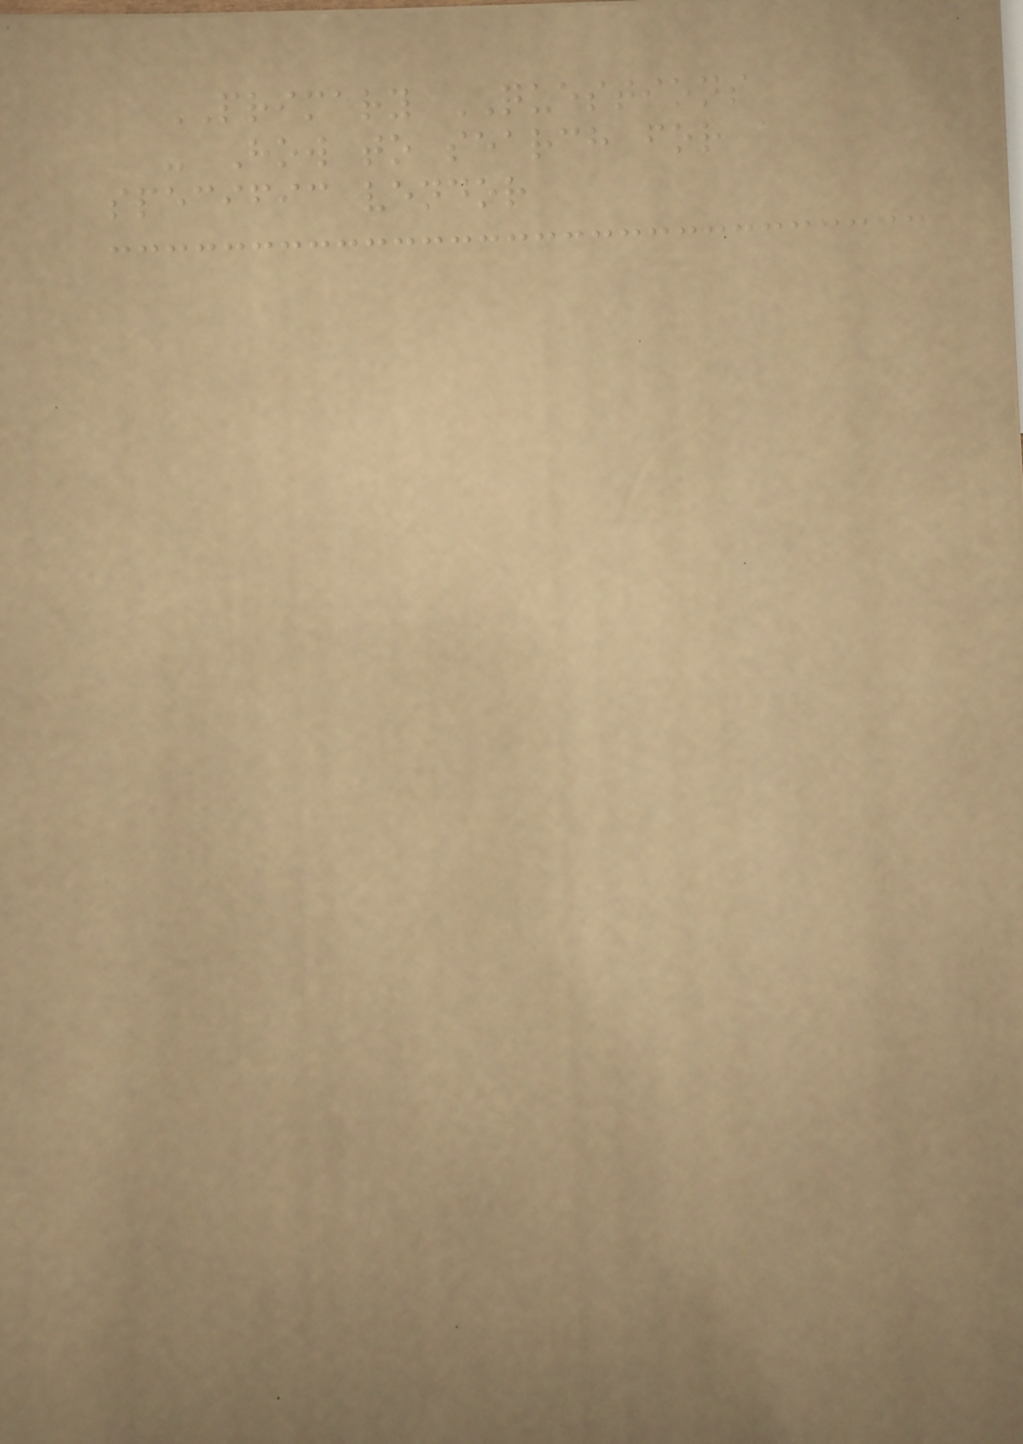PRIMARY QUESTIONS
- How to search for a
specific vendor
